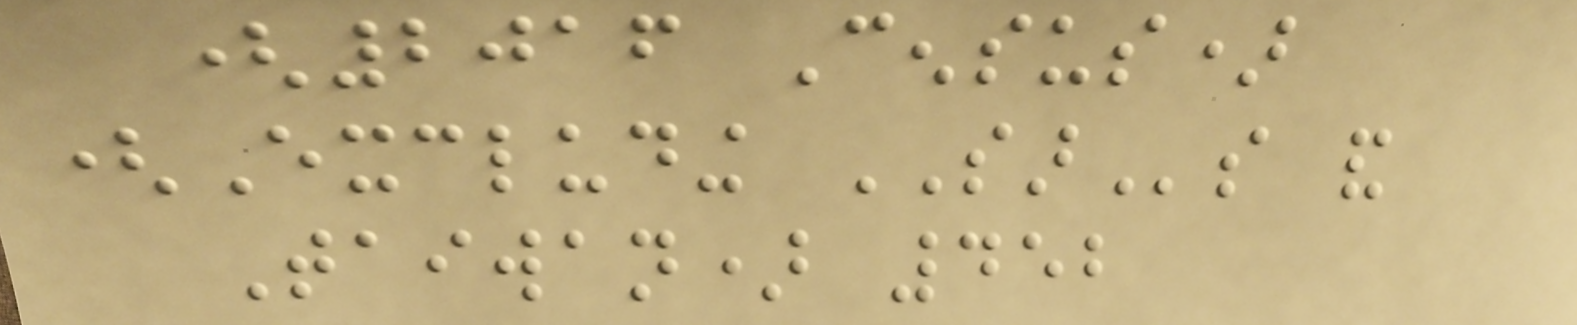(2016 Census)
(Excluding SARs and
Taiwan) 452
